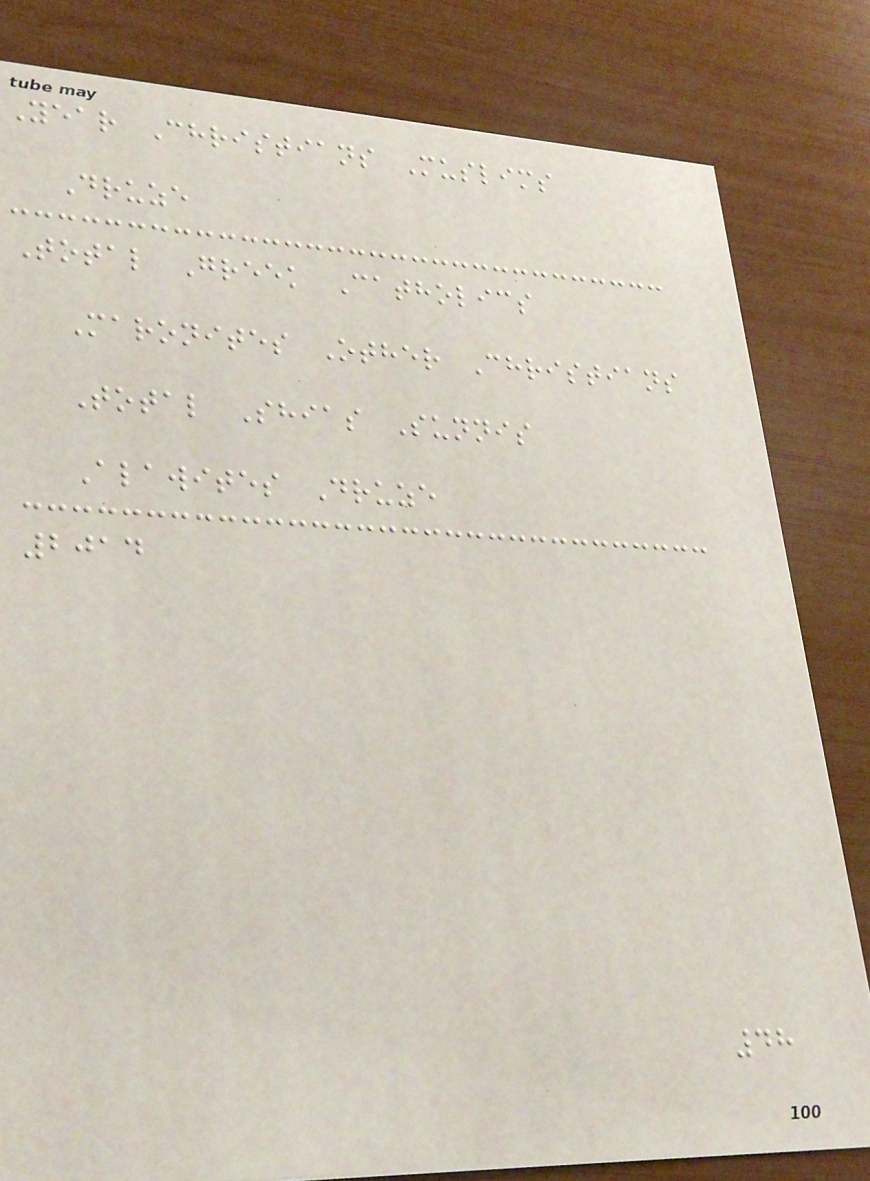Year Christians Muslims
Druze
Total Greek Catholics
Maronites Other Christians
Total Shias Sunnis
Alawites Druze
2014
48
